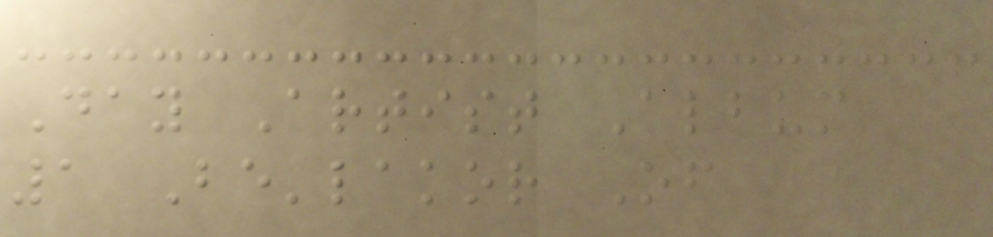Day Artist Album
1 Be'lakor Of
